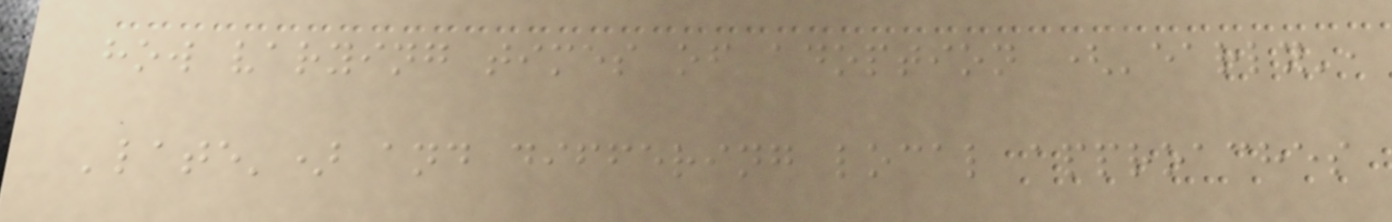how varying times of adoption ('early',
'late') and differing local approaches
